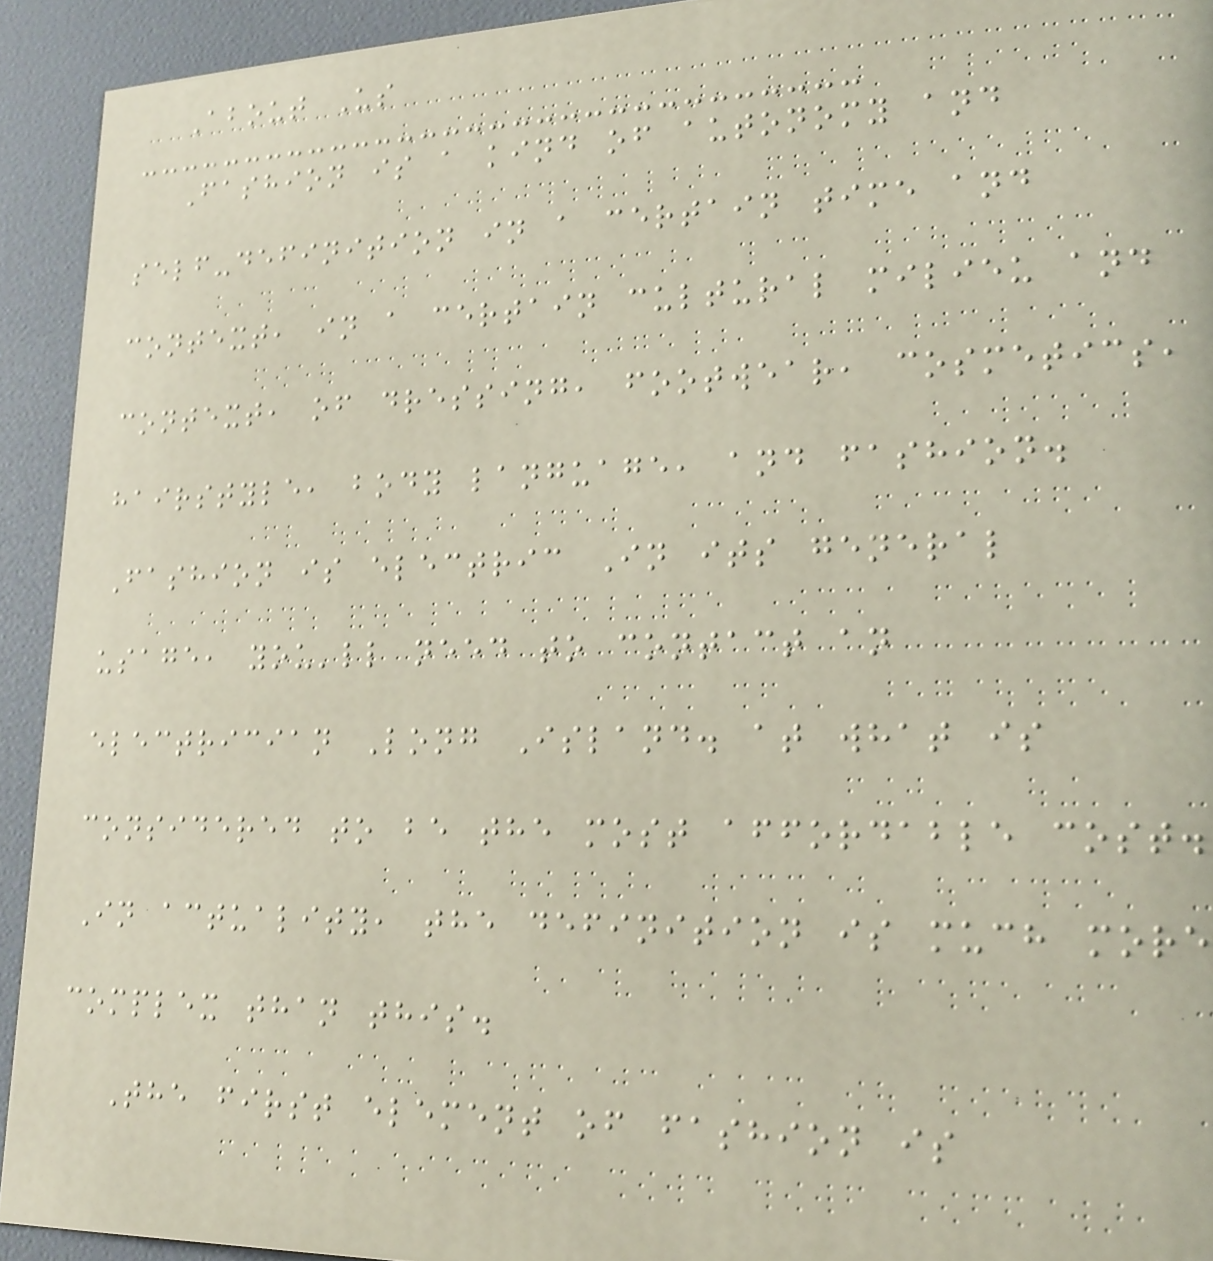About Us
Fashion is a kind of autonomy and
self-definition in a certain time and
context, in a certain cultural milieu and
context, of dressing, footwear, cosmetics,
hairstyle, body language, and fashion.
Fashion is electric In its general
usage, you'll need to contact an
electrician Long Island. at what is
considered to be the most affordable cost.
In actuality, the definition is much more
complex than this.
The first element of fashion is
